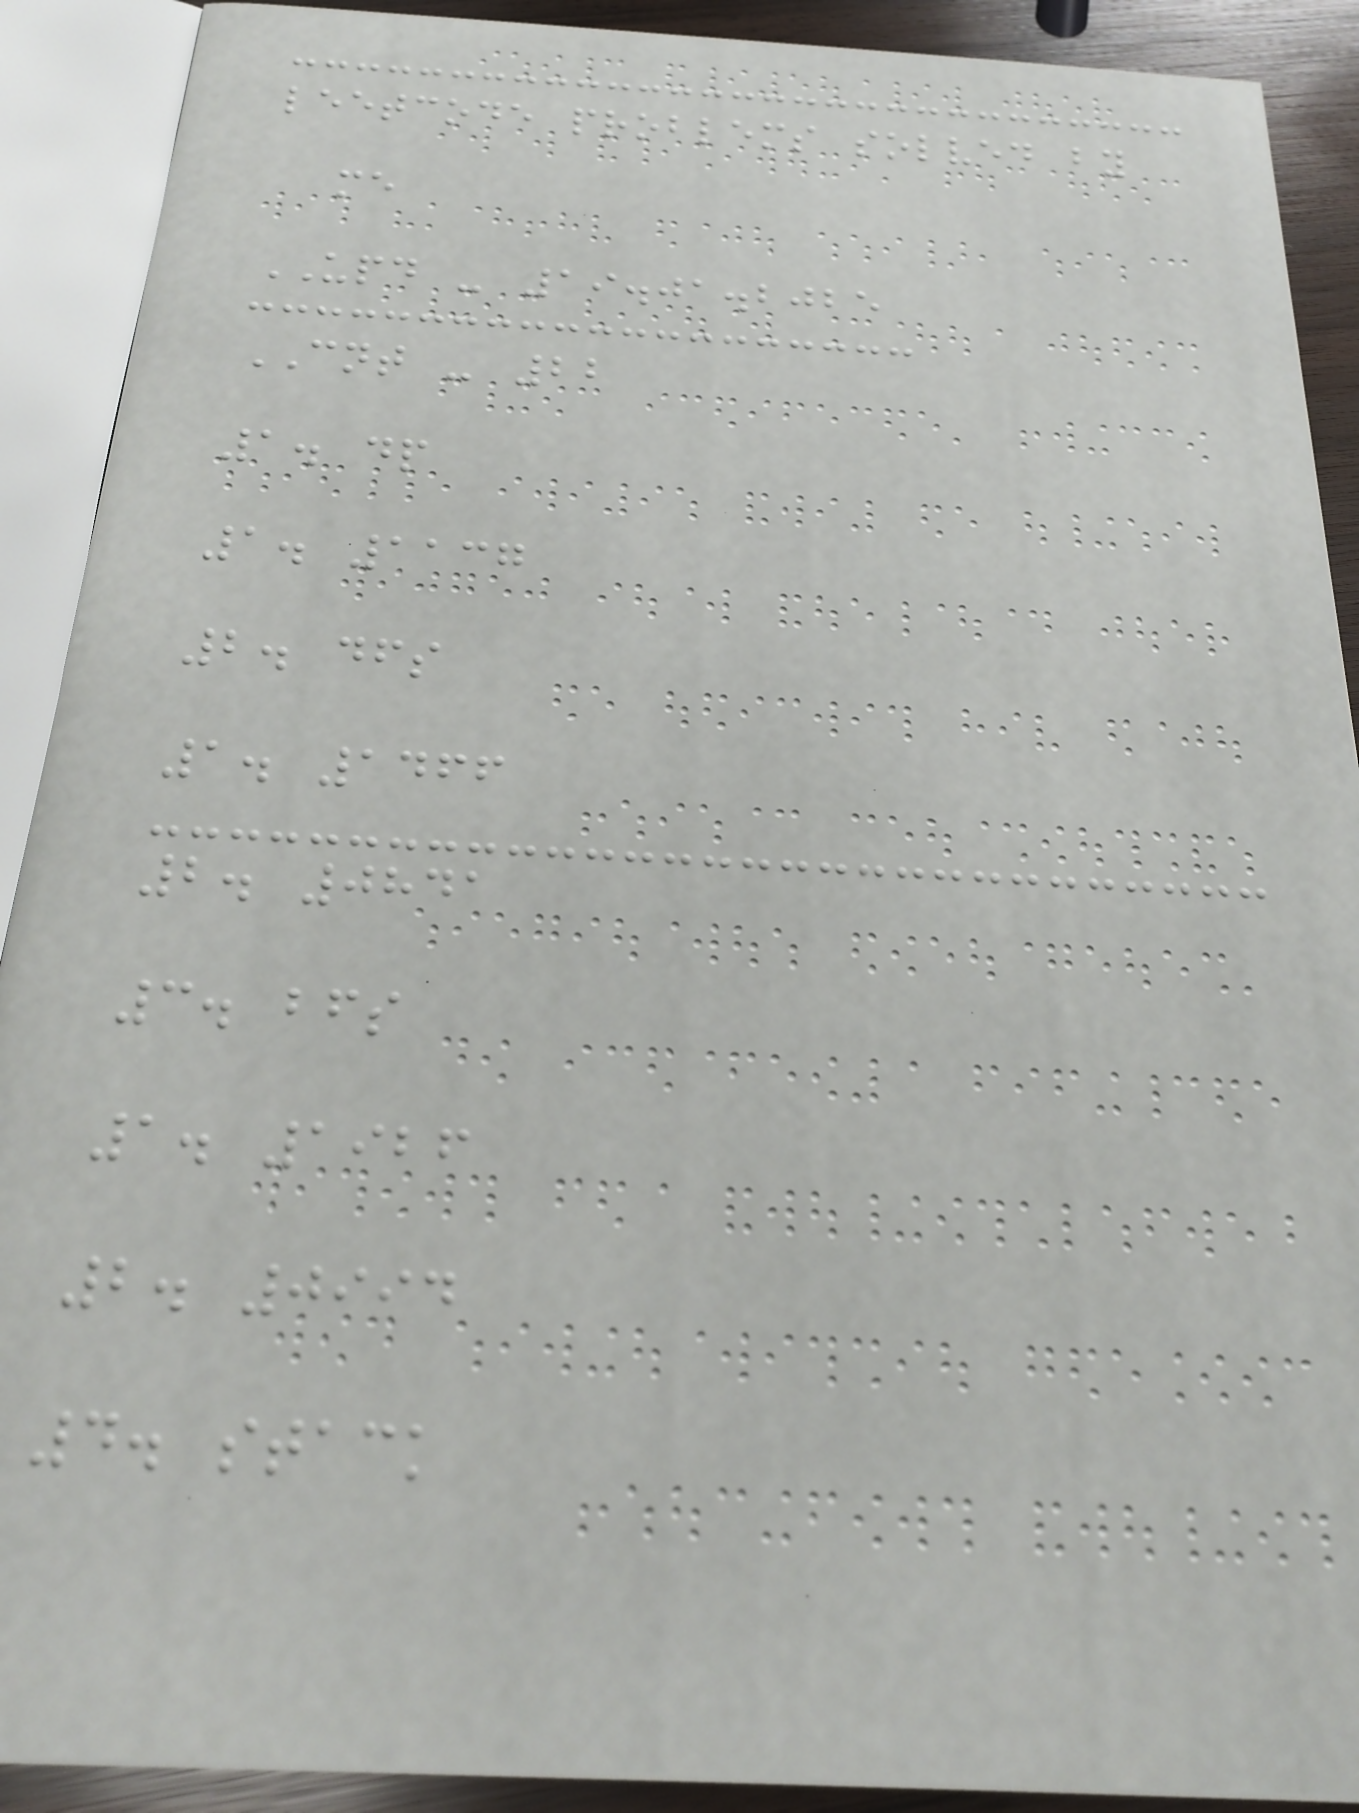leetcode problems solved by
me
UPD - 19.01.2025
CNT - 22
1. dp
1. 1137
2. dfs
1. 1466
2. 0841
3. bfs
1. 1926
2. 0994
4. stack
